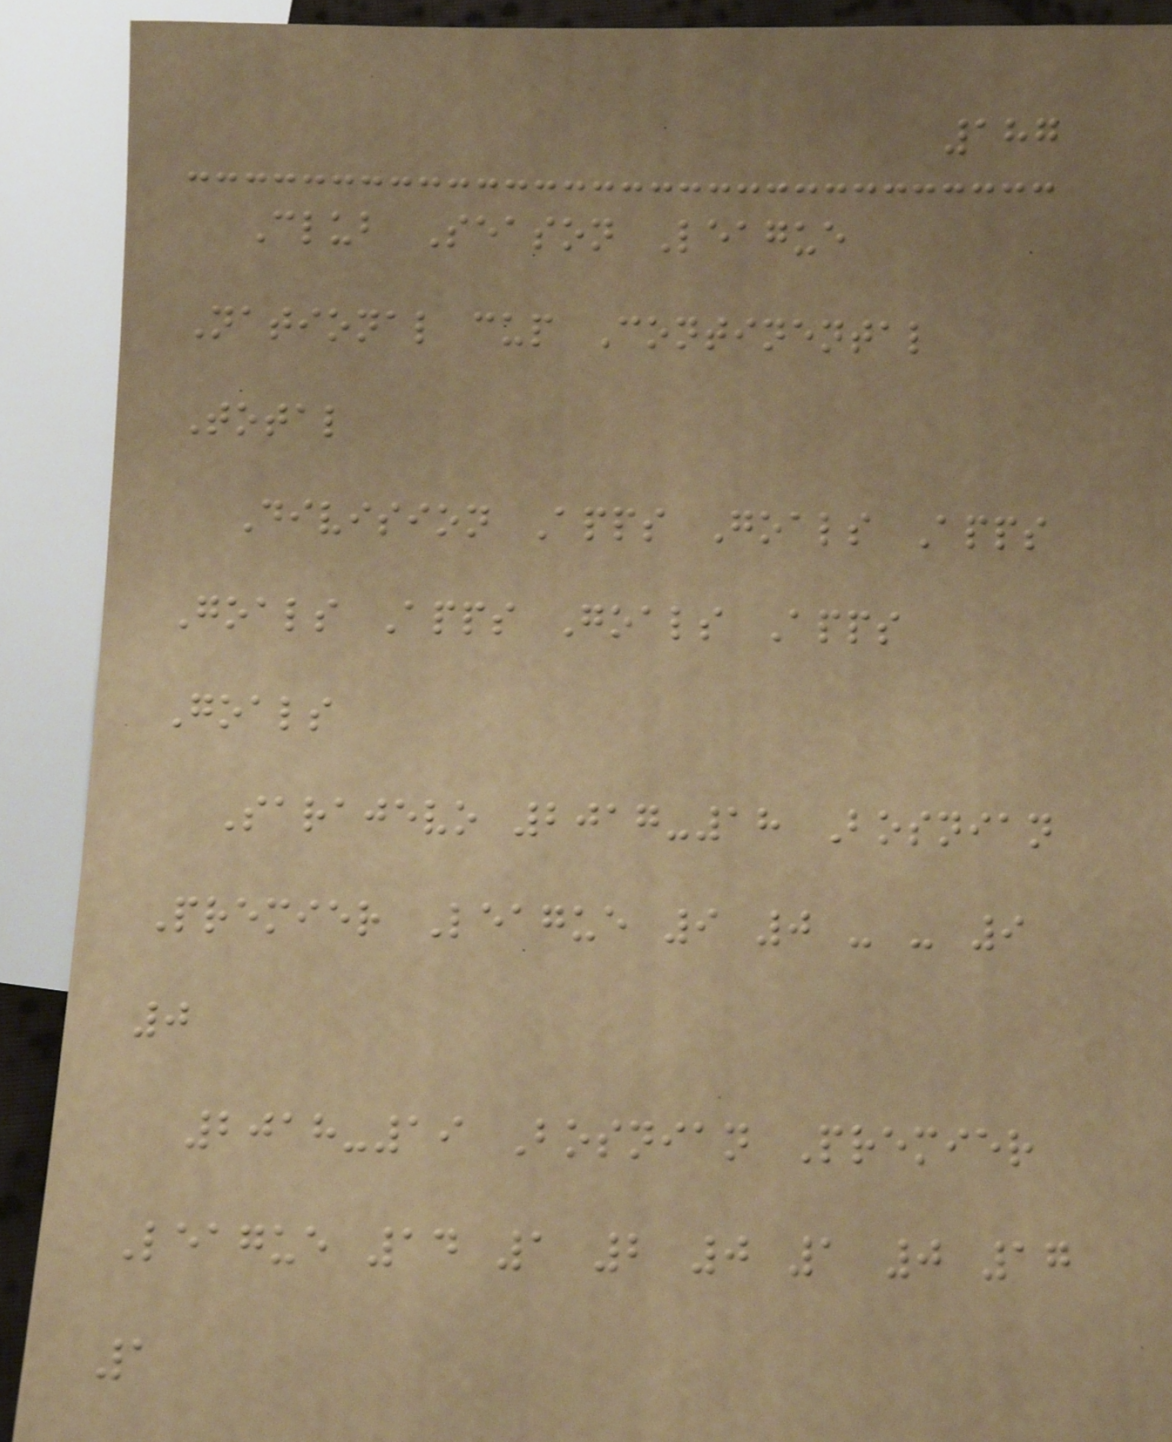187
Club Season League
National cup Continental
Total
Division Apps Goals Apps
Goals Apps Goals Apps
Goals
Sarajevo 2017-18 Bosnian
Premier League 9 0 - - 9
0
2018-19 Bosnian Premier
League 14 1 2 0 1 0 17
1
